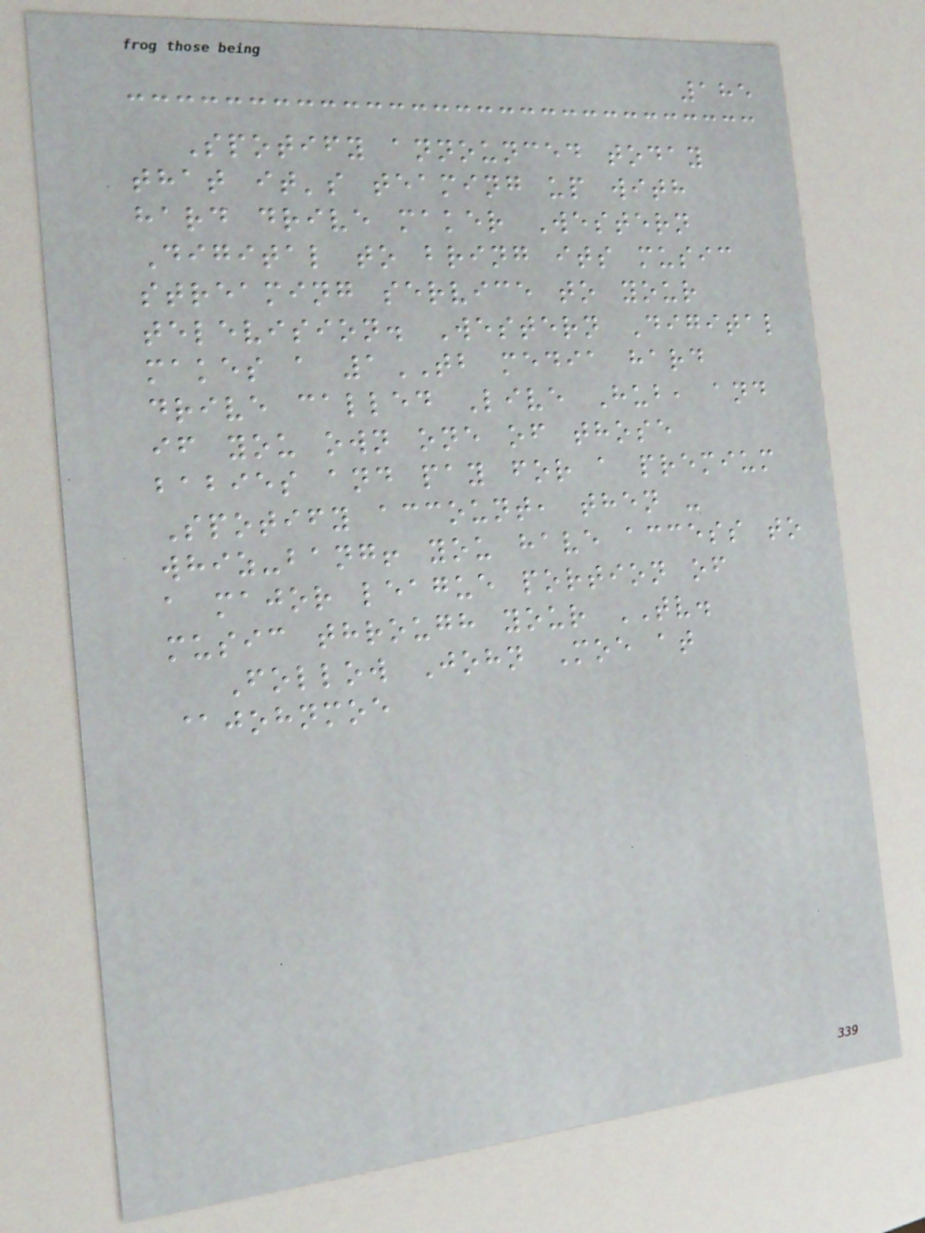185
Spotify announced today
that it's teaming up with
hard drive maker Western
Digital to bring its music
streaming service to your
television. Western Digital
makes a 1TB media hard
drive called Live Hub, and
if you own one of those
babies and pay for a premium
Spotify account, then -
whiz-bang! you have access to
a major league portion of
music through your TV.
Follow John Moe at
@johnmoe
